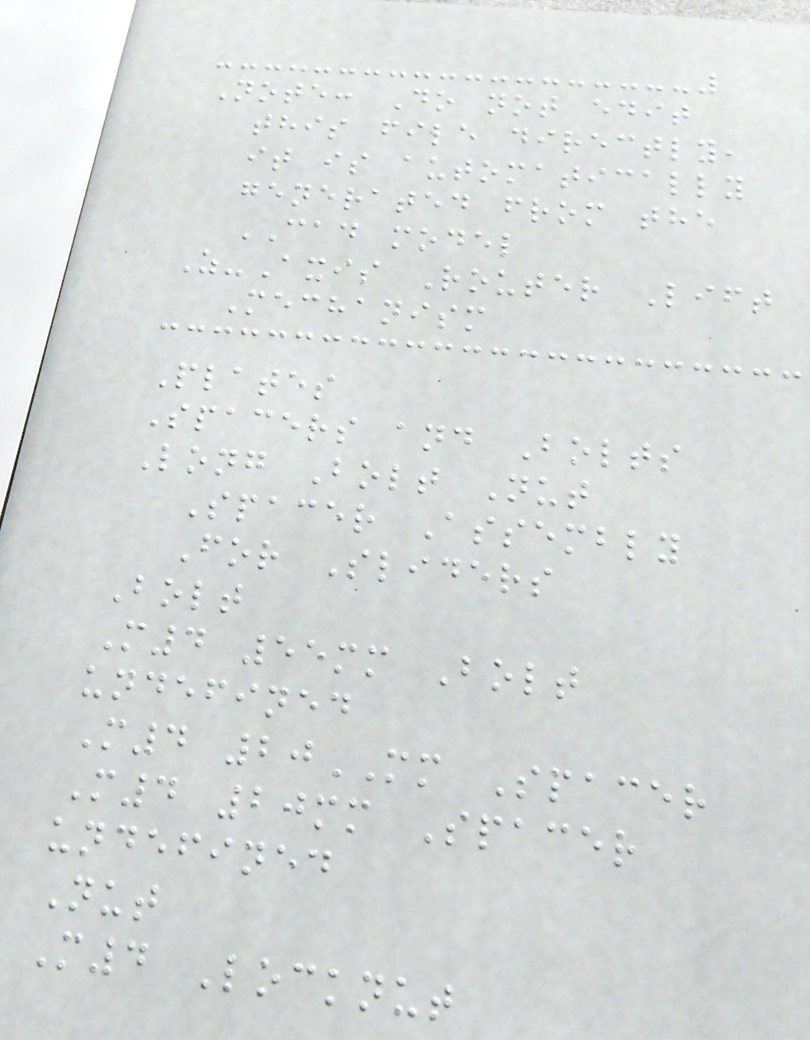Note: Do not edit
this file directly,
it is automatically
generated from the
CAD model
Z-Axis Router Lift
Mechanism
Plates
Spacers and Bolts
Long Bolt Nut
Spacer Assembly
For Sliders
Bolt
M4 55mm Bolt
undefined
M4 20MM Spacer
M4 20mm Spacer
undefined
Nut
M4 Locknut
